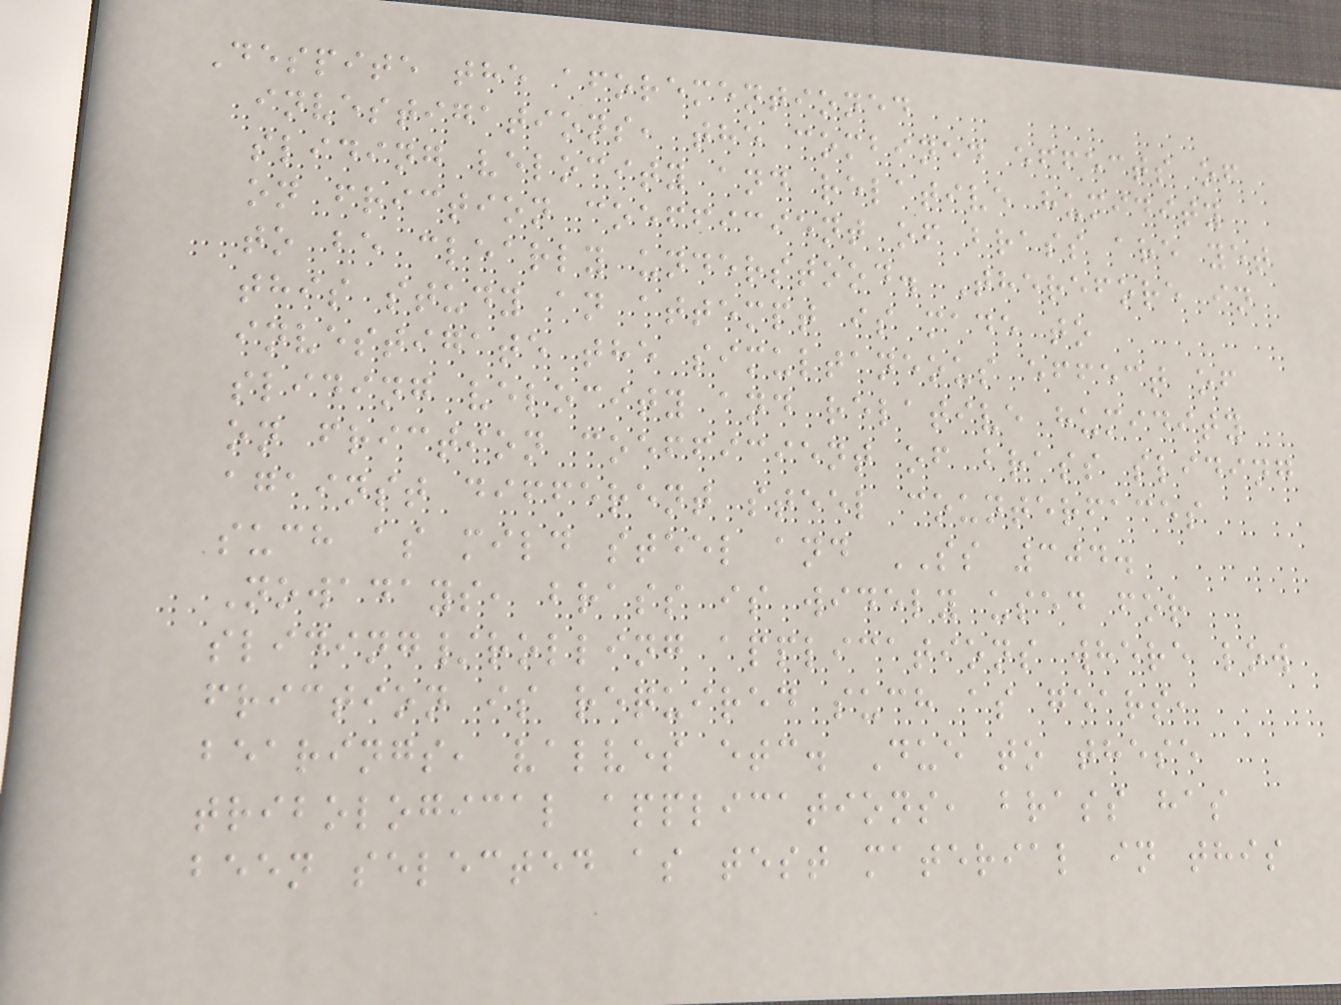Despite the aforementioned
investigations, the combined effects of
sliding velocity and relative humidity
on friction coefficient of brass are yet
to be clearly understood. Therefore in
this study an attempt is made to
investigate the simultaneous effect of
sliding velocity and relative humidity
on friction coefficient of brass sliding
against different steel counterfaces
such as mild steel and SS 304.
Nowadays, brass is widely used for
sliding/rolling applications where low
friction is required such as gears,
bearings, valves etc. Due to these
tribological applications, brass has
been selected as test material in this
